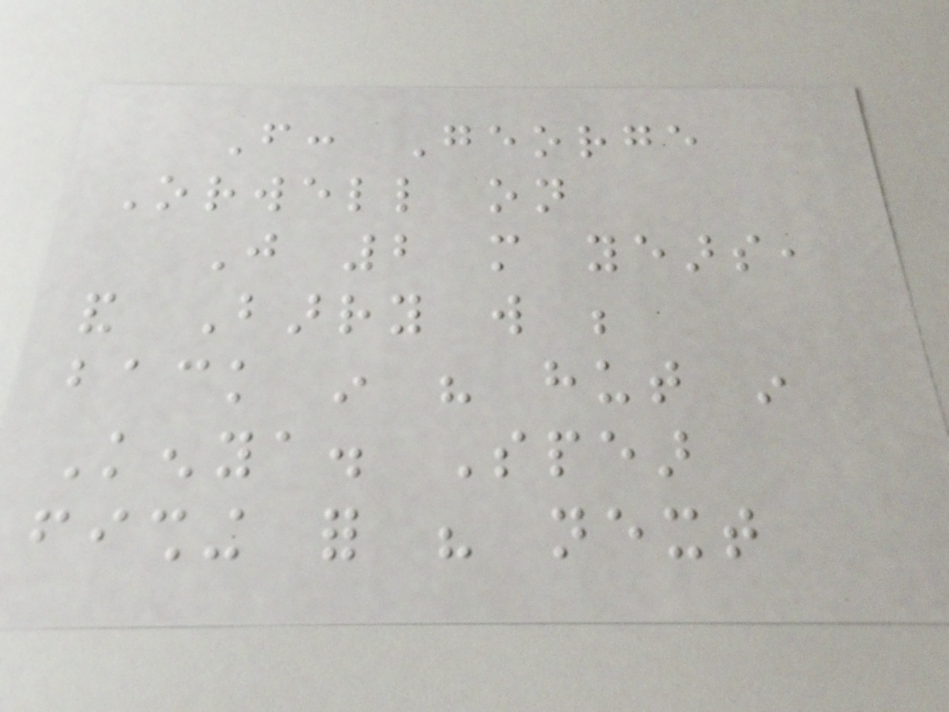From: George
Orwell on
Just 2 more years,
and Barry will be
back in his hut in
Kenya. Spear
fishing for his next
